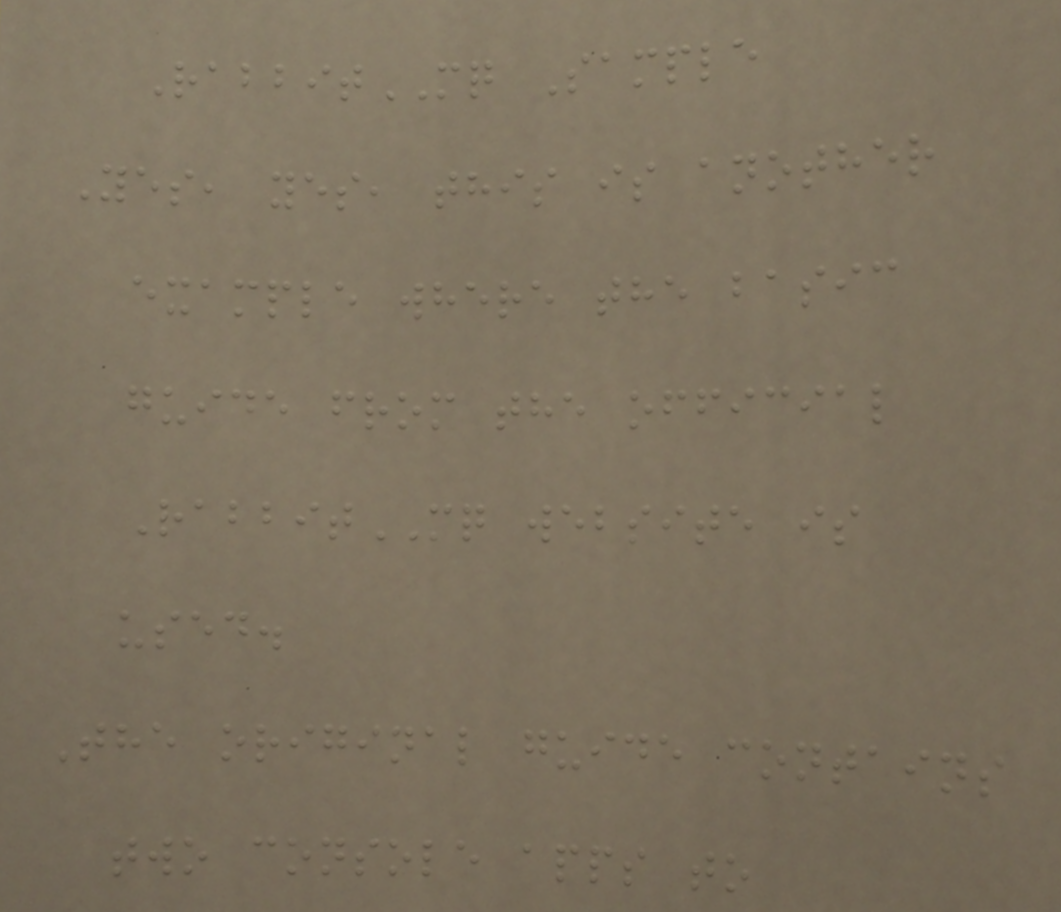RabbitMQ Sample
Yes, yes, this is another
example where the basic
guide from the official
RabbitMQ website is
used.
The original guide contains
two console apps to
